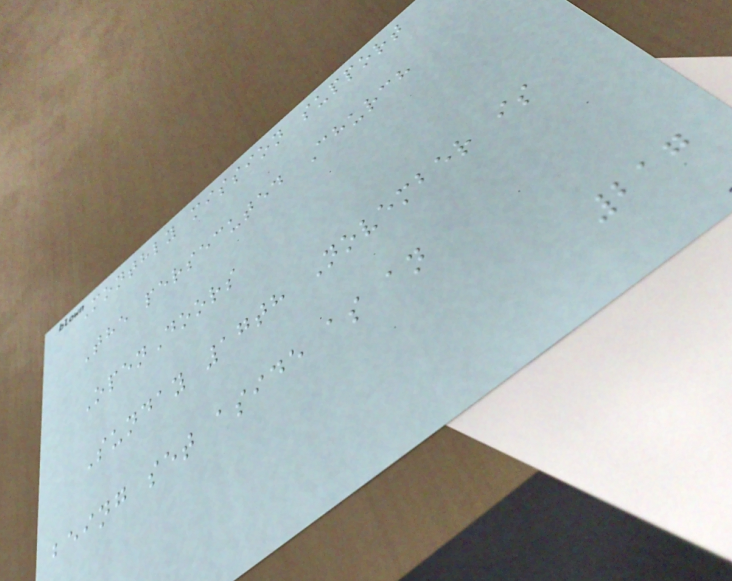Monthly mission support
The persecuted Church
OpenDoors
Sunday 17th November is
being set aside as an
217
